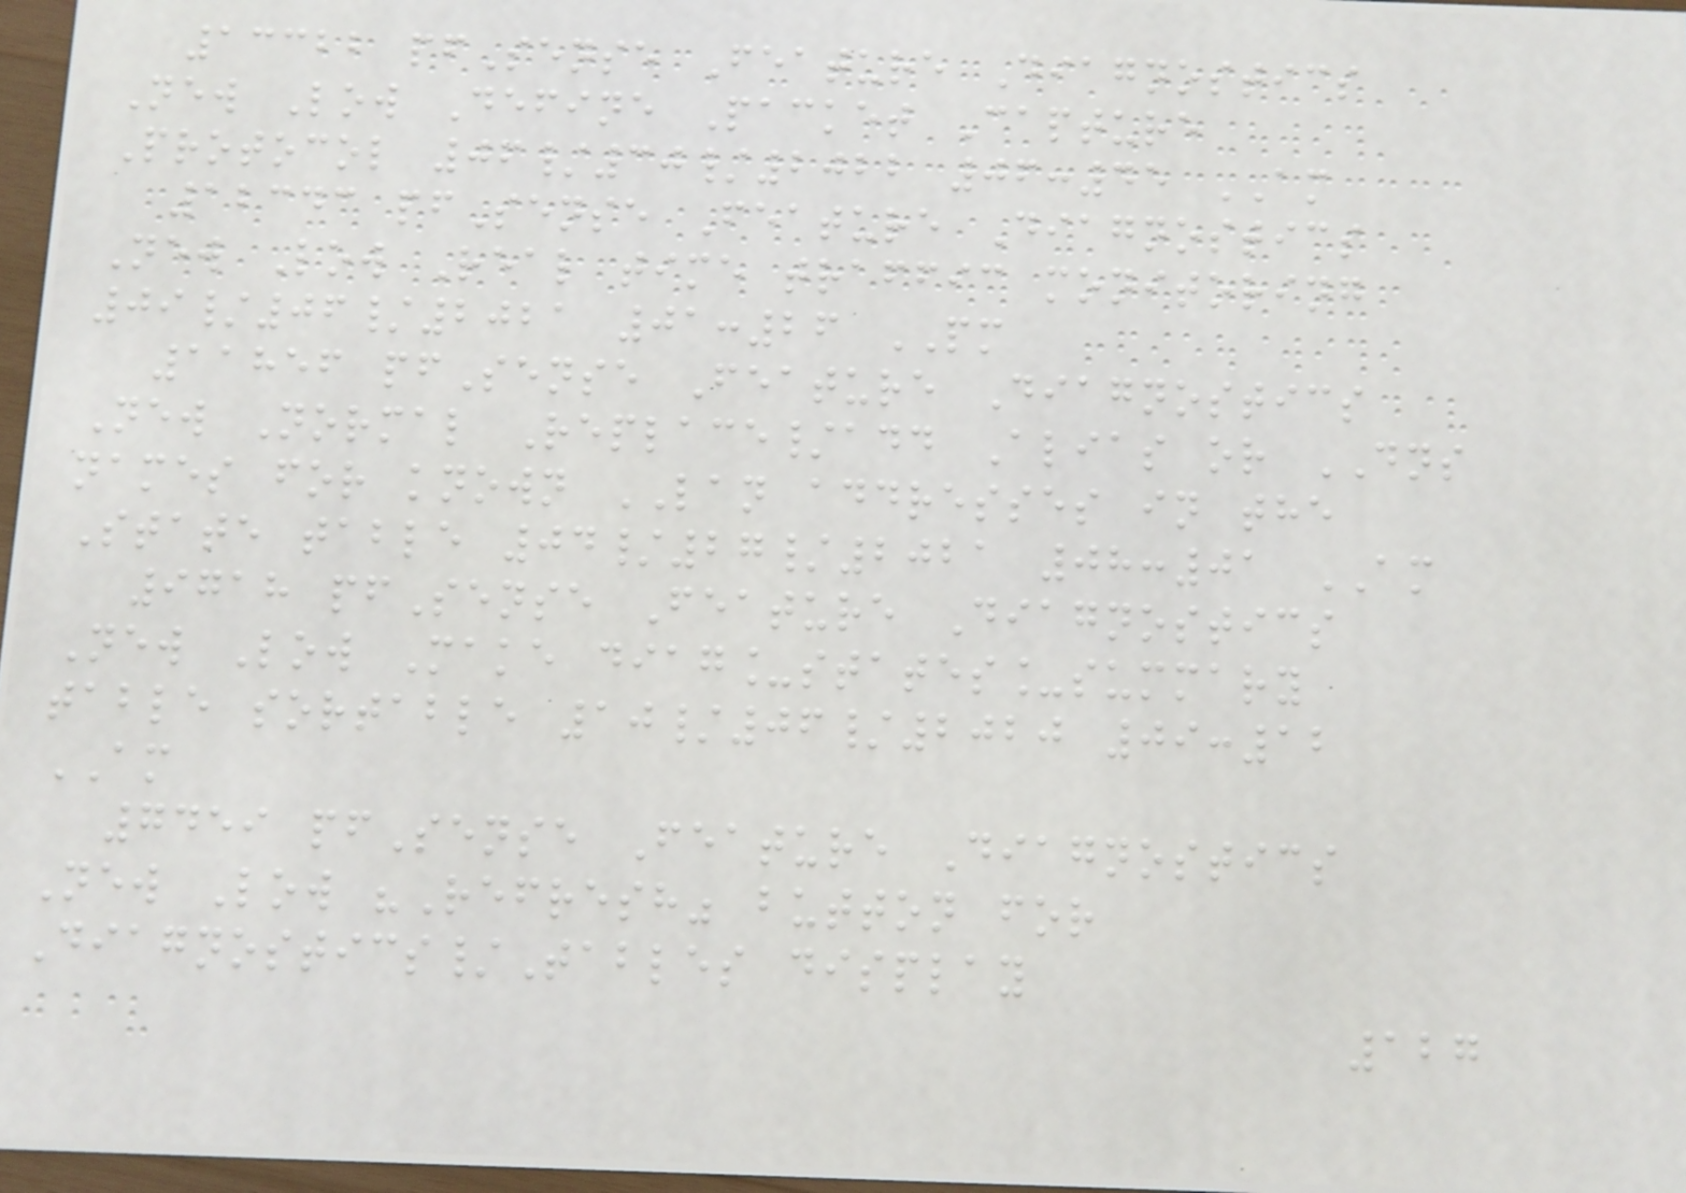13322 pfSense Feature Diagnostics
New Low Define Packet Capture
Protocol 06/30/2022 06:45 AM
12343 pfSense Feature Diagnostics
New Low Real time traffic monitoring
09/06/2021 01:26 PM
11856 pfSense Feature Diagnostics
New Normal Replace/add Alias or DNS
names for known LAN addresses in the
State table 04/27/2021 08:01 AM
9718 pfSense Feature Diagnostics
New Low Make diag_states_summary
table sortable 10/06/2020 09:12
AM
7459 pfSense Feature Diagnostics
New Low "Refresh" button for
Diagnostics/Tables display
127
